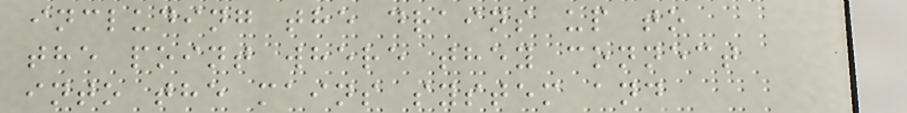including the drains up to
the point where they connect
into the mains system and
